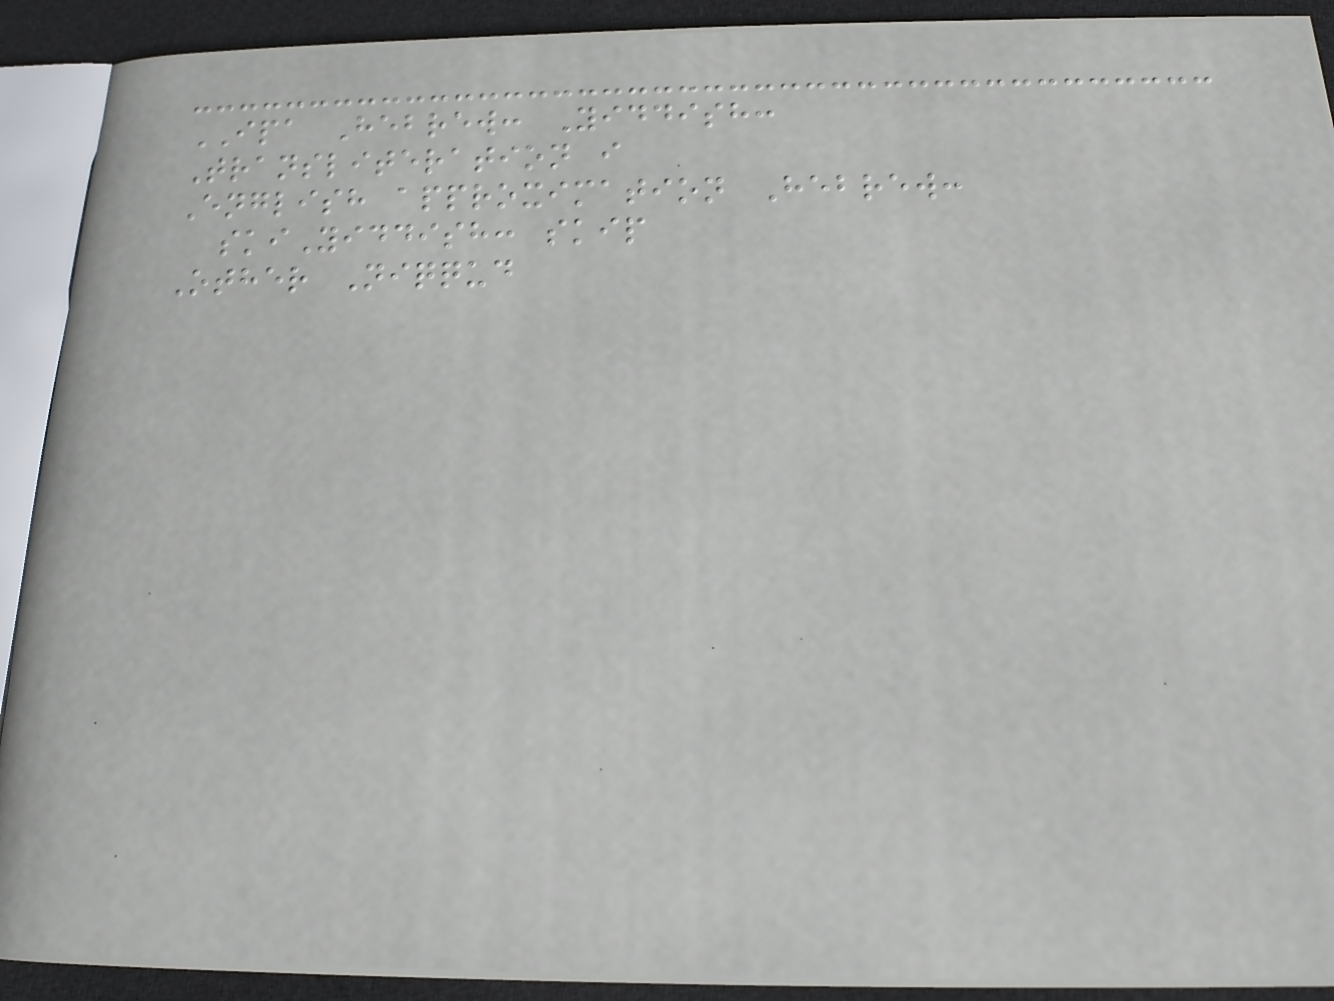IPA Hebrew: Yiddish:
Transliteration i
English approximation Hebrew:
skiYiddish: skip
Other Niqqud
